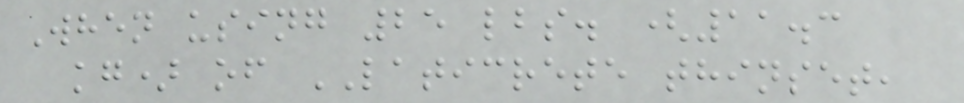When using 25 lbs. (11.3
kg) of LATICRETE thinset,
